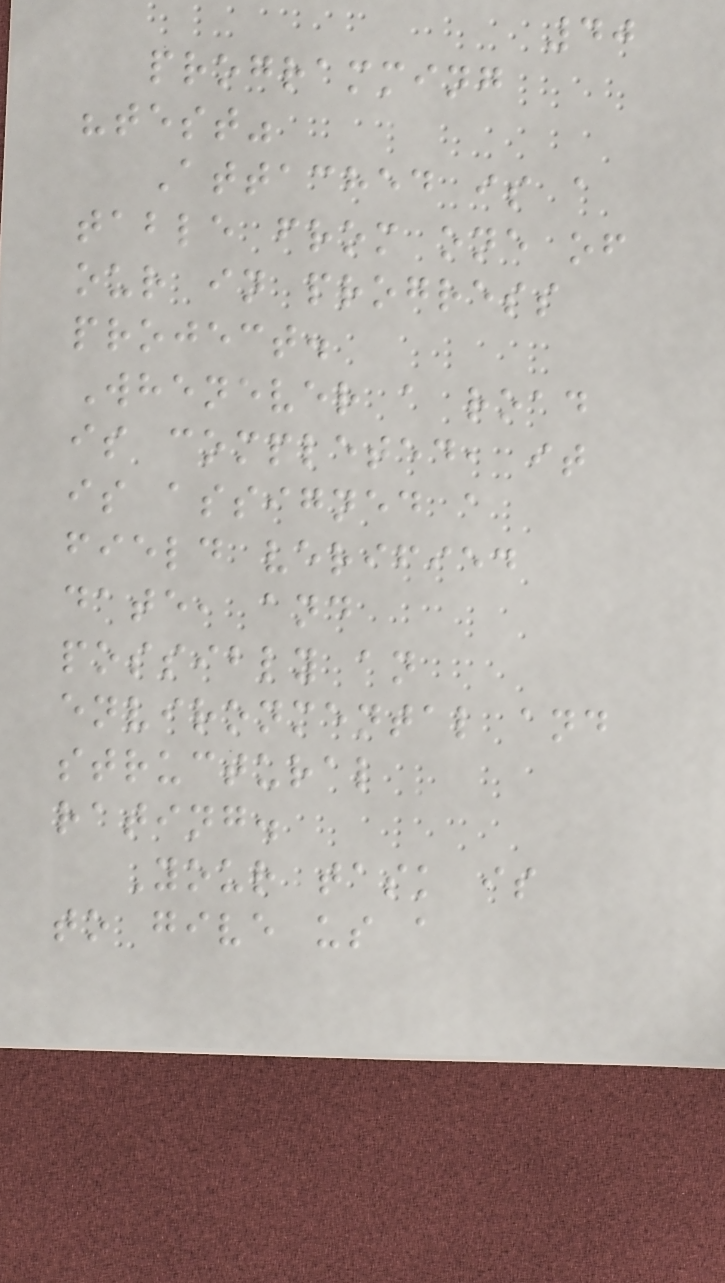40
programming
"test"
Attached is a
table from one of
our in progress
project.
Whenever a road
is completed, it
is assigned a
field verified
date, and
possibly an
environmental and
structural
rating.
Your task is
to give us a
